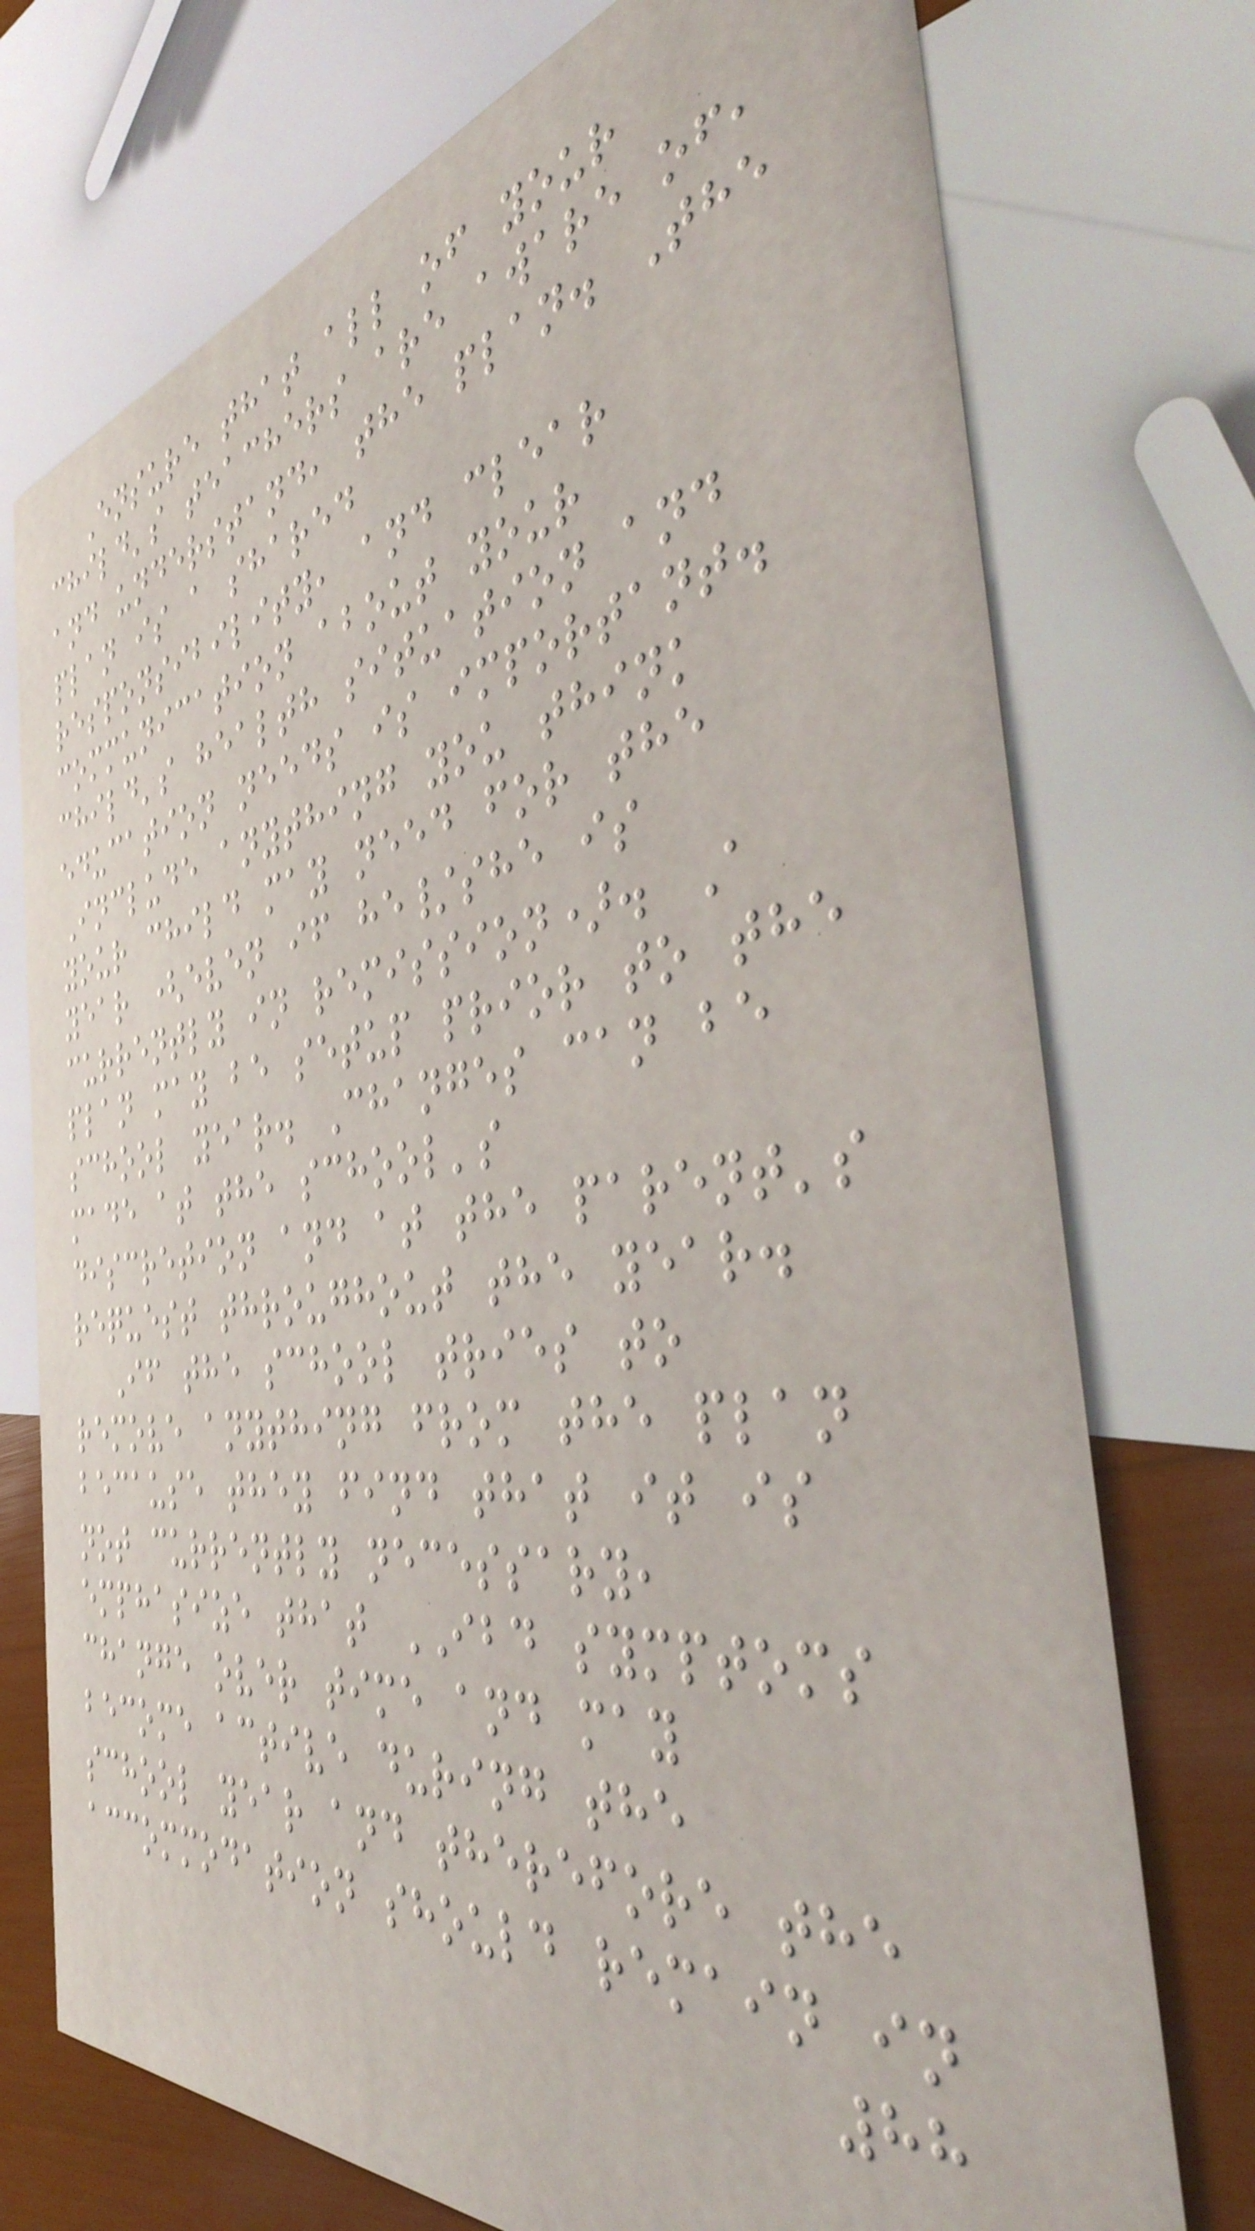Ensure that all of your
child's teachers are aware of,
and understand, the plan. The
plan is a shared
responsibility, and clear
communication about your
child's health situation and
education needs is important.
Include anything you think
your child may need for the
year (even if he/she is
currently in remission). A
plan may be setup prior to the
school year. Changes can be
made at the school's
discretion and at the parent's
request throughout the year.
If the school tries to
remove anything from the plan
because they find that it is
not currently necessary,
emphasize that IBD symptoms
change over time and may
become active during the
school year and therefore the
accommodation should remain in
88
